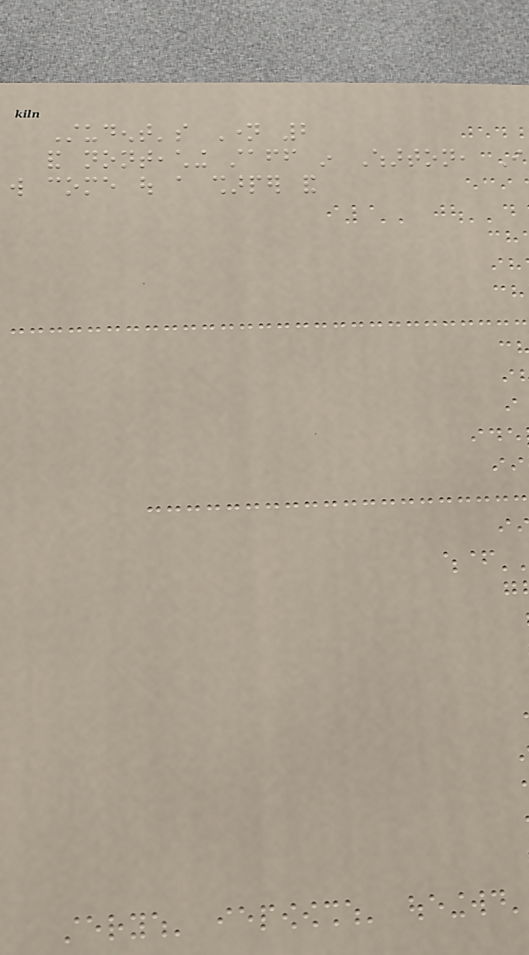Student's Name 2
and nonteaching staff in Wharton, I
will come out a sharper and
